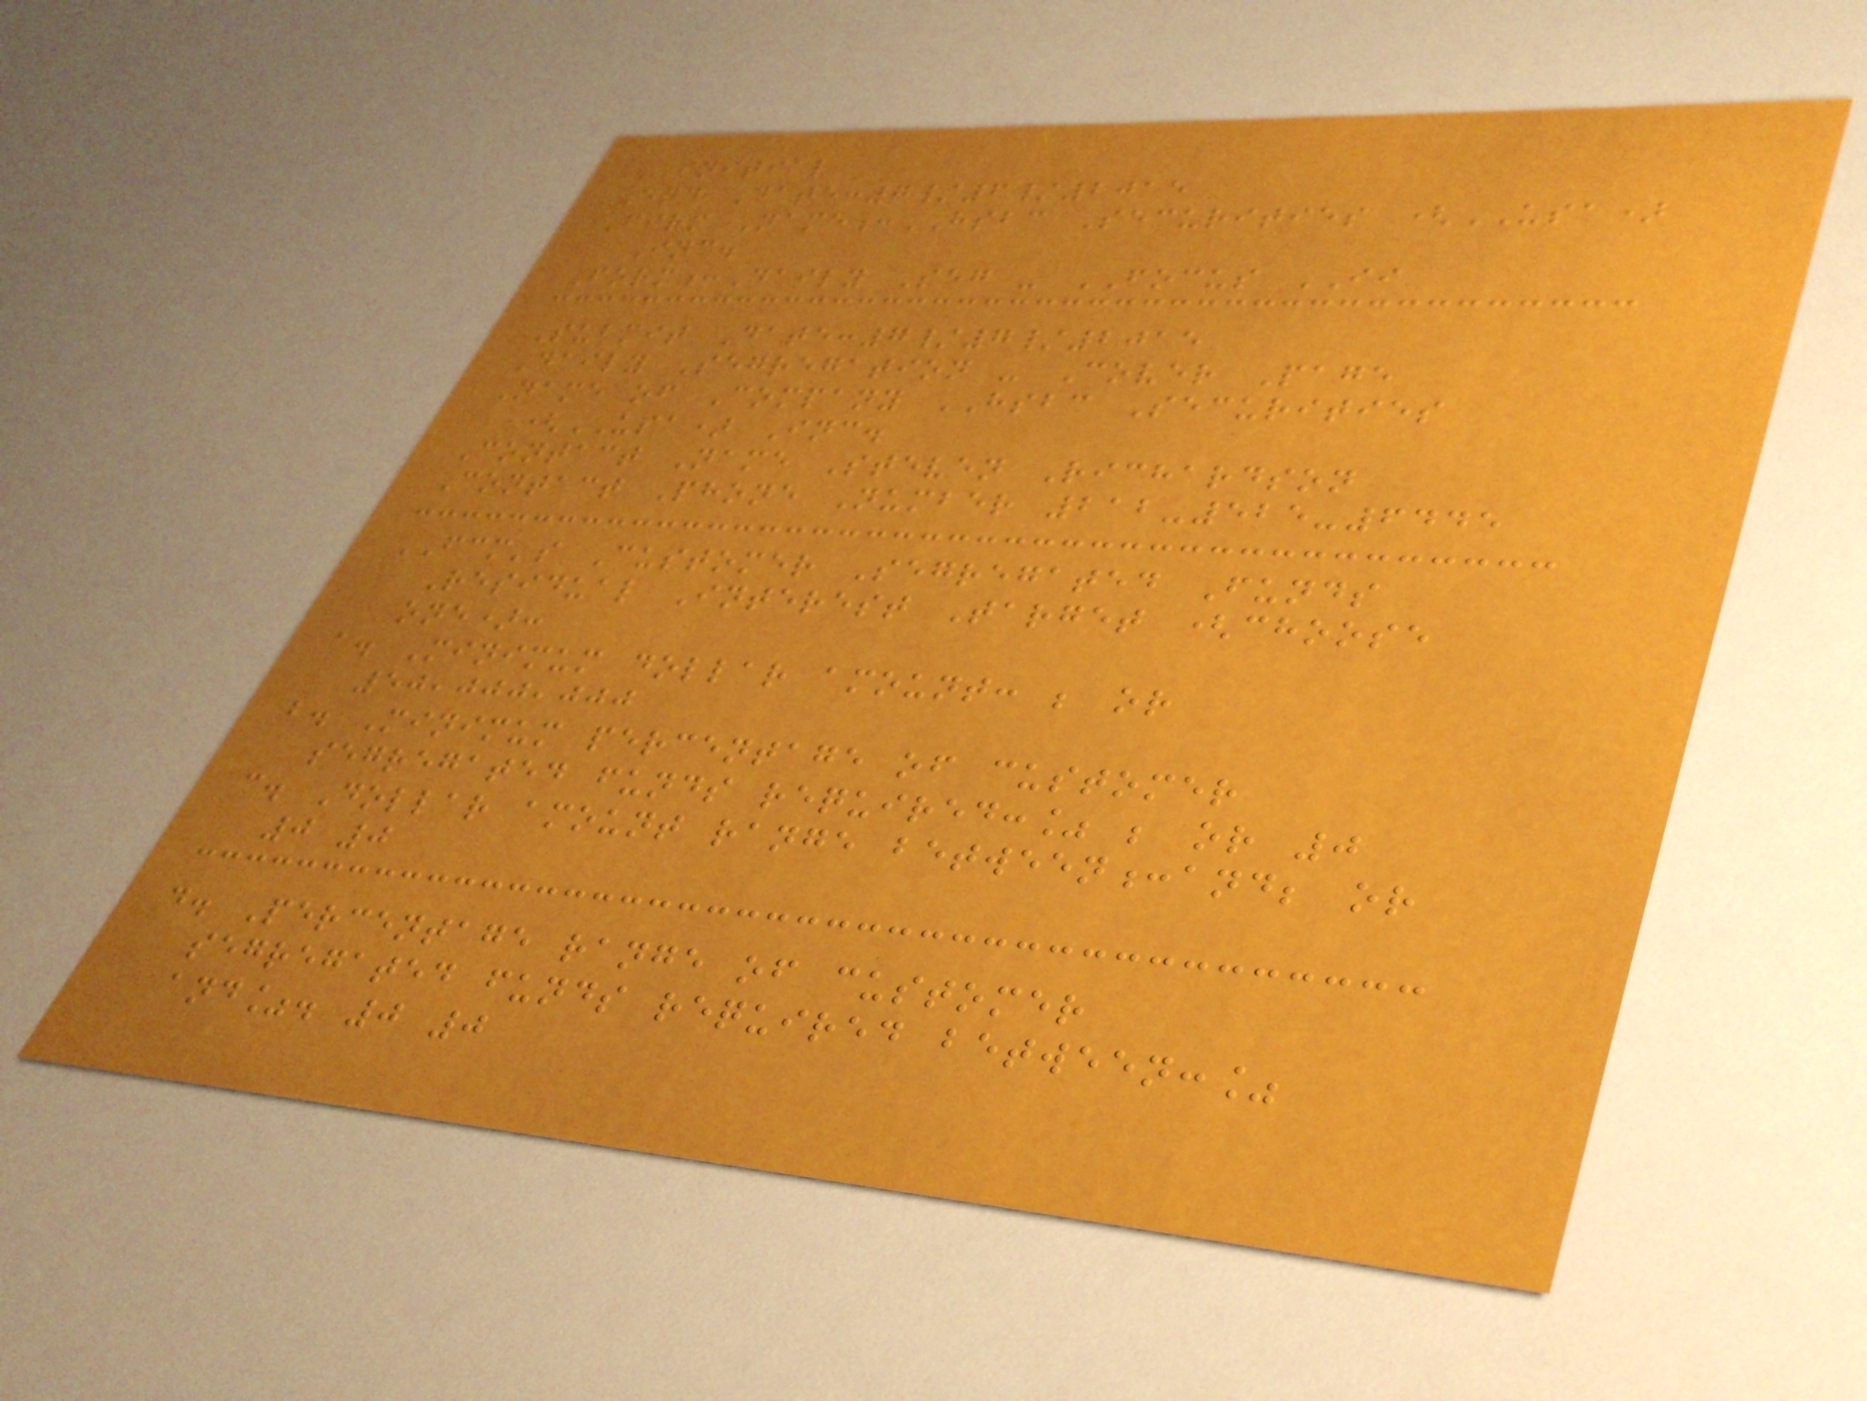INITIAL
End Date:7/6/2015
Firm Name:HSBC Securities (USA)
Inc.
Form:Daily Seg - FOCUS II
Submit Date:7/7/2015
Daily Segregation - Cover Page
Name of Company HSBC Securities
(USA) Inc.
Contact Name Steven Richardson
Contact Phone Number 212-525-6445
FCM's Customer Segregated Funds
Residual Interest Target (choose
one):
a. Minimum dollar amount: ; or
50,000,000
b. Minimum percentage of customer
segregated funds required:% ; or 0
c. Dollar amount range between:and; or
0 0
d. Percentage range of customer
segregated funds required between:%
and%. 0 0
